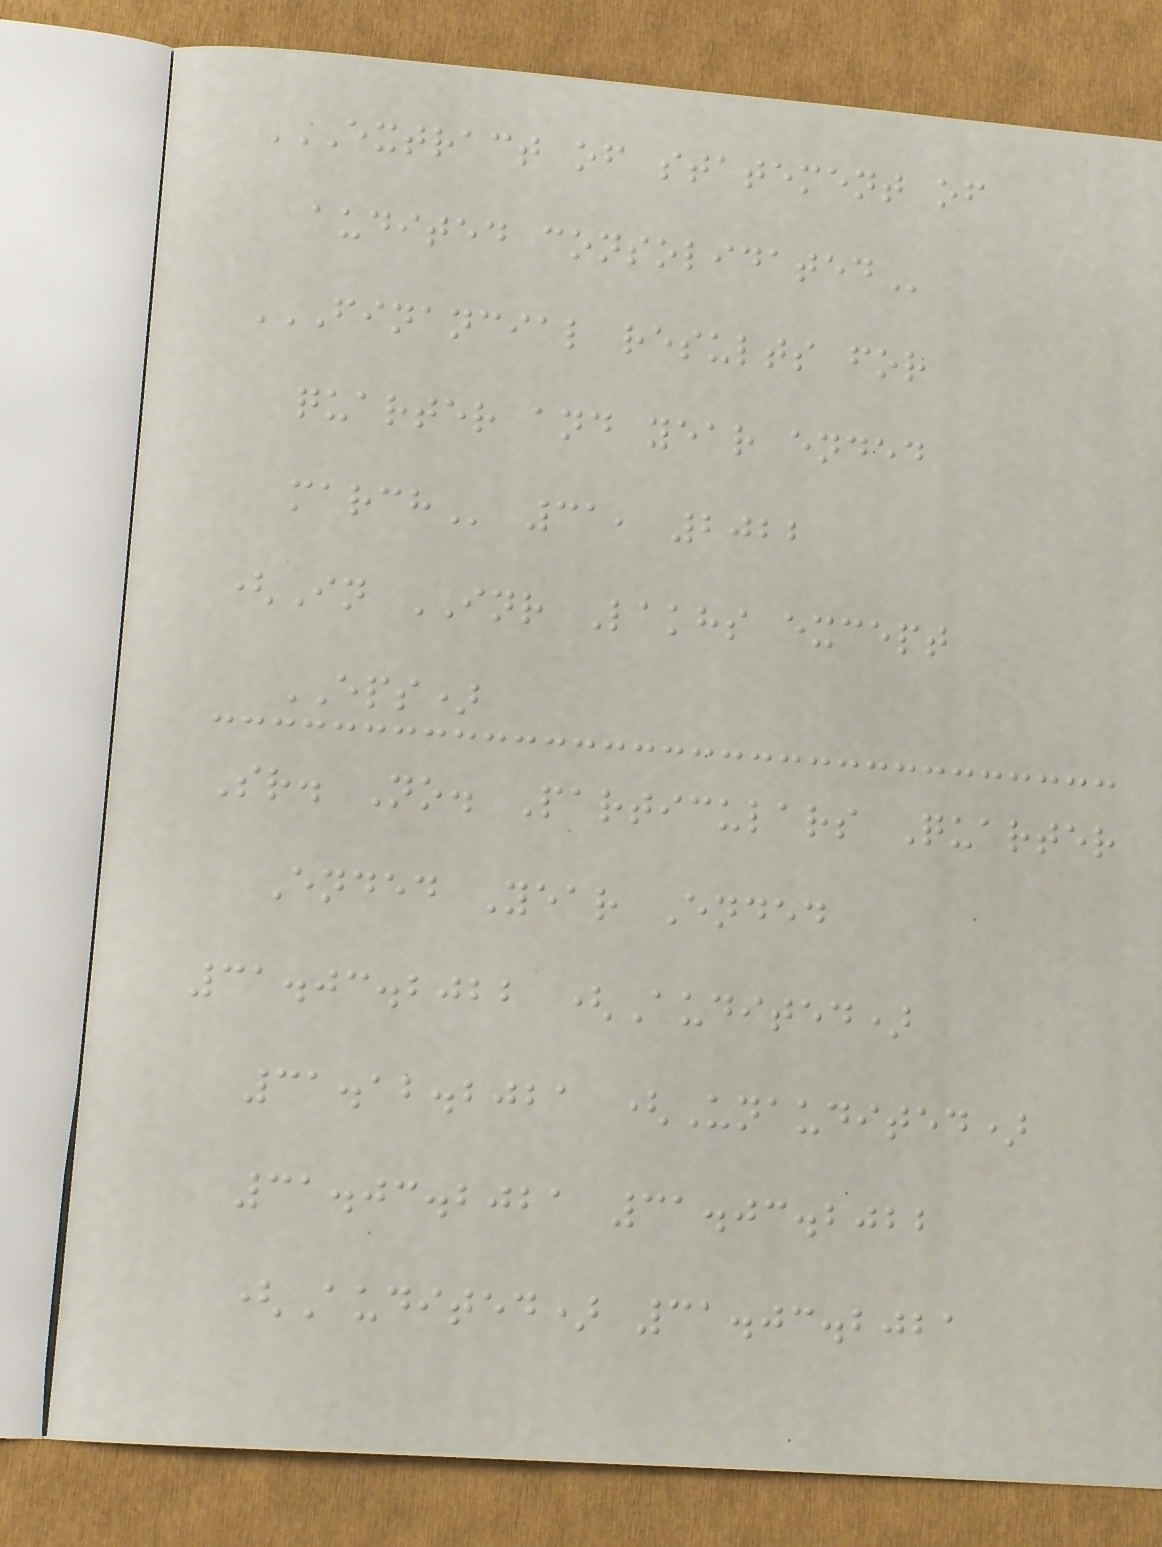EXTRACT OF STATEMENT OF
AUDITED CONSOLIDATED
FINANCIAL RESULTS FOR
QUARTER AND YEAR ENDED
MARCH 31, 2022
(In INR Lakhs except
EPS)
Sr. No. Particulars Quarter
Ended Year Ended
31.03.2022 (Audited)
31.12.2021 (Unaudited)
31.03.2021 31.03.2022
(Audited) 31.03.2021
